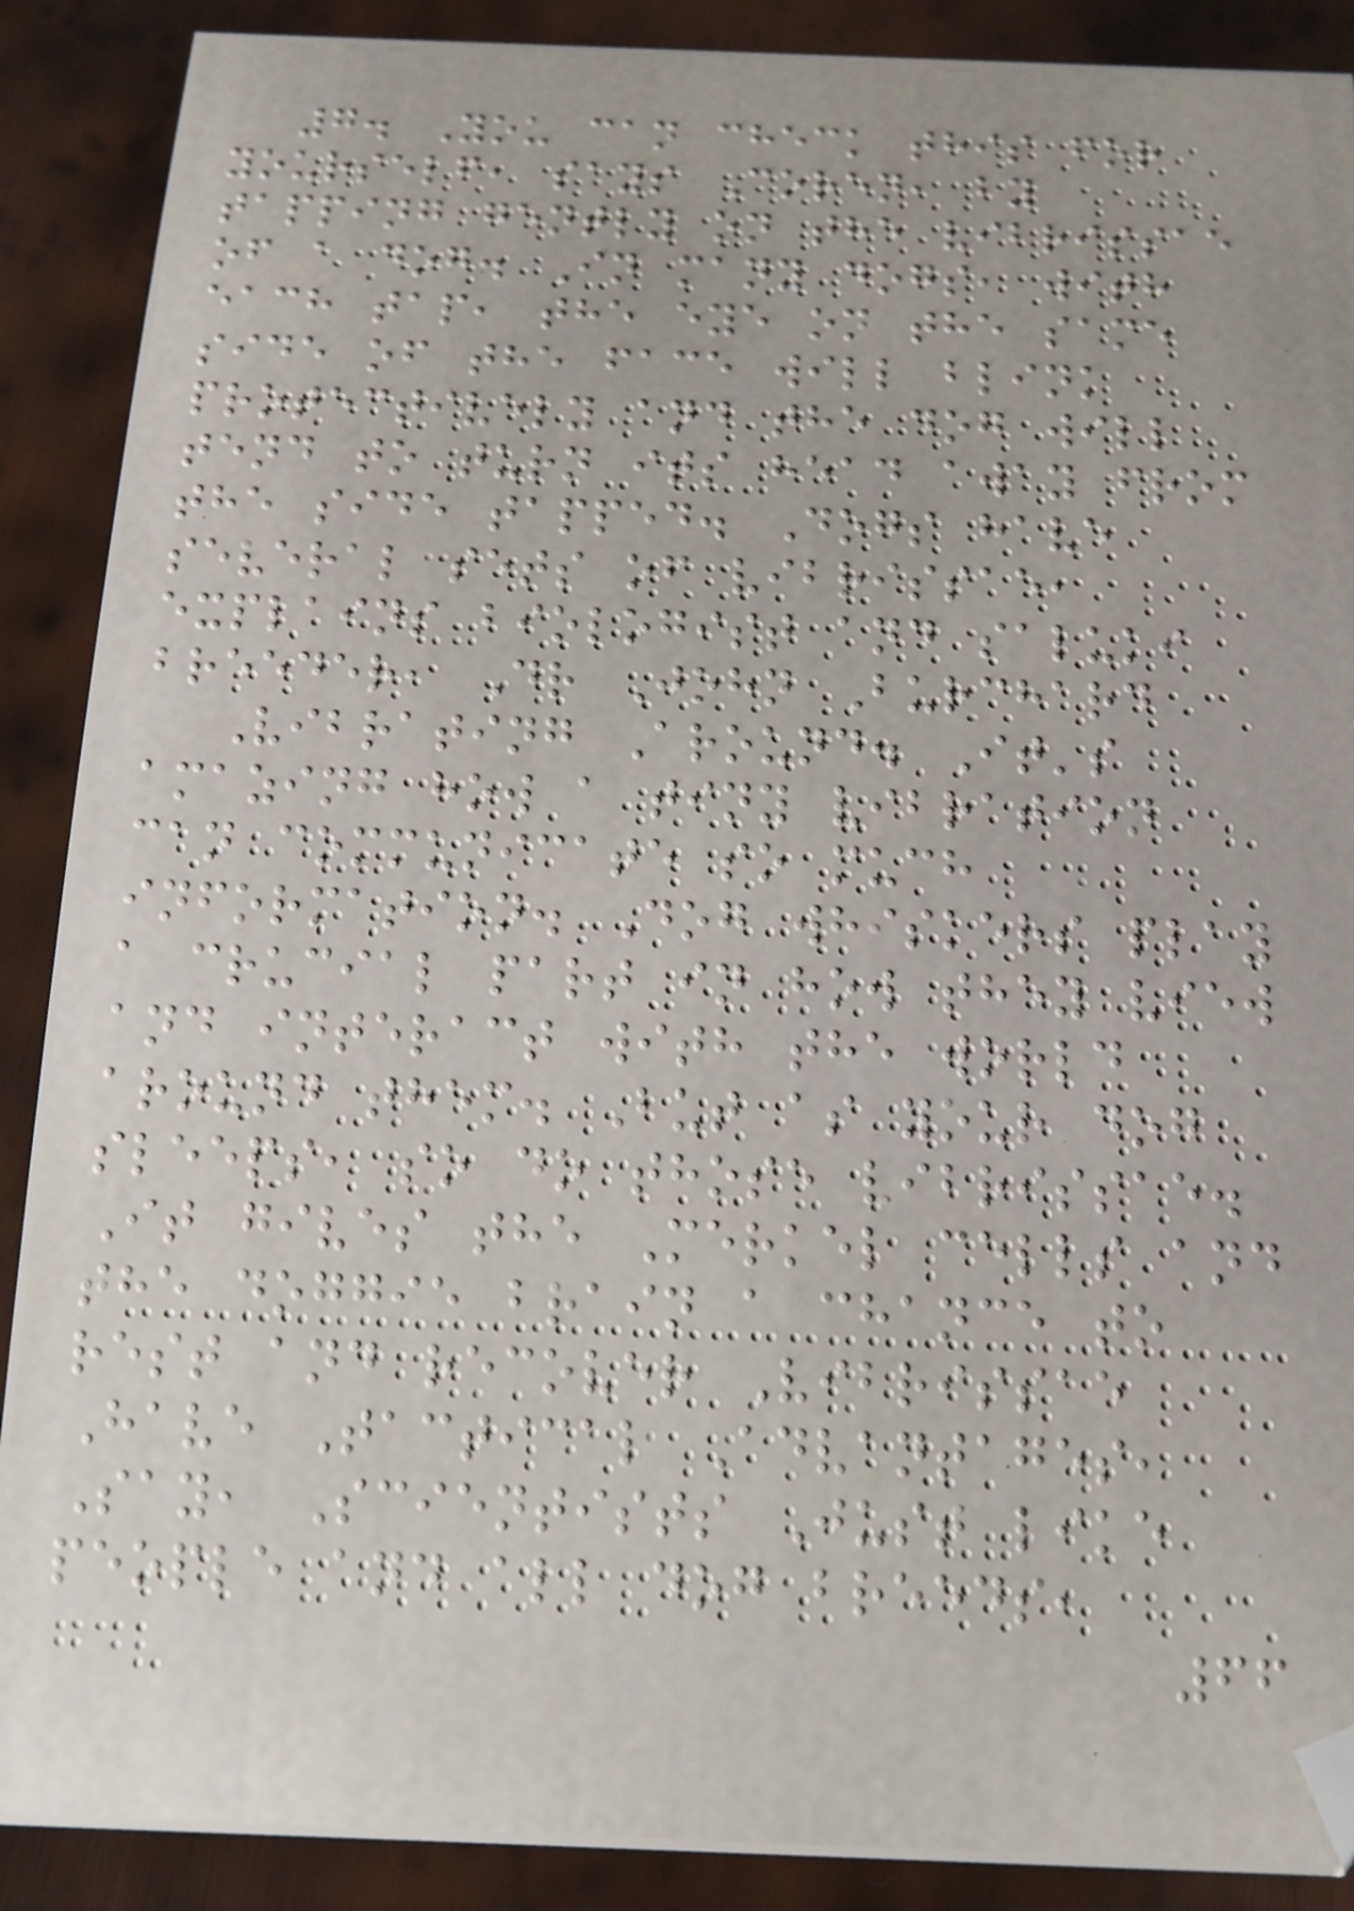7. You can check this for
yourself, says Coren, by
tapping gently on the vibrissae
of a dog. In many dogs, with
each tap, the eye on the same
side of the face will blink
protectively and the dog will
tend to turn its head away from
the side tapped. Dogs have
several sets of vibrissae,
explains biologist and saluki
breeder, Dr John Burchard
Vibrating Around. It's
amazing how a tiny vibration
can communicate so much
information. Dog whiskers play
a crucial part in how they view
and interact with the world
around them. But as your dog
sleeps, so do those vibrissae.
It gives the Merkel cells and
the doggie brain a chance to
rest and recover Vibrissae
Have Tactical Advantages,
Say, Scientists Just like
people and all dog breeds,
66
